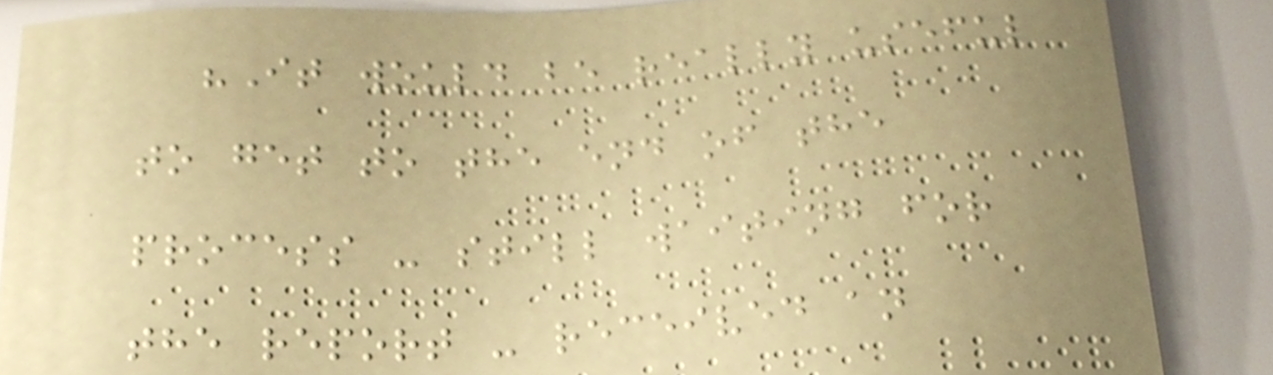"It would be really useful
to get to the end of the
process - still waiting for
the report - received an
